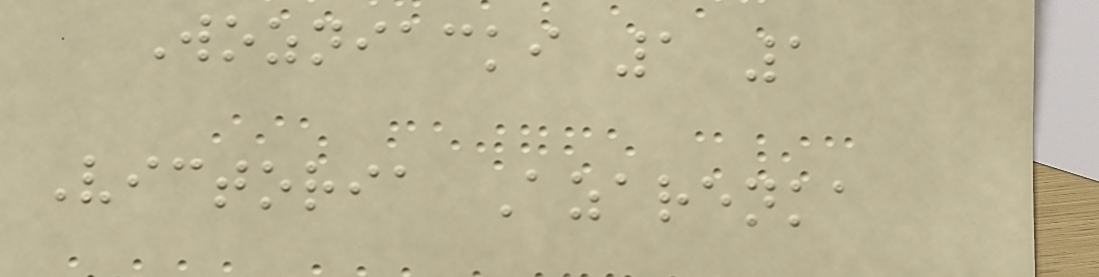Wozniacki 1 1
Victoria Azarenka
